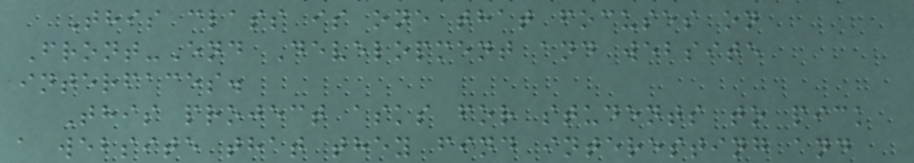This class is one that focuses on
Front-End Development and website
interfaces.
This project asks for students to pick
a website that they find interesting and
